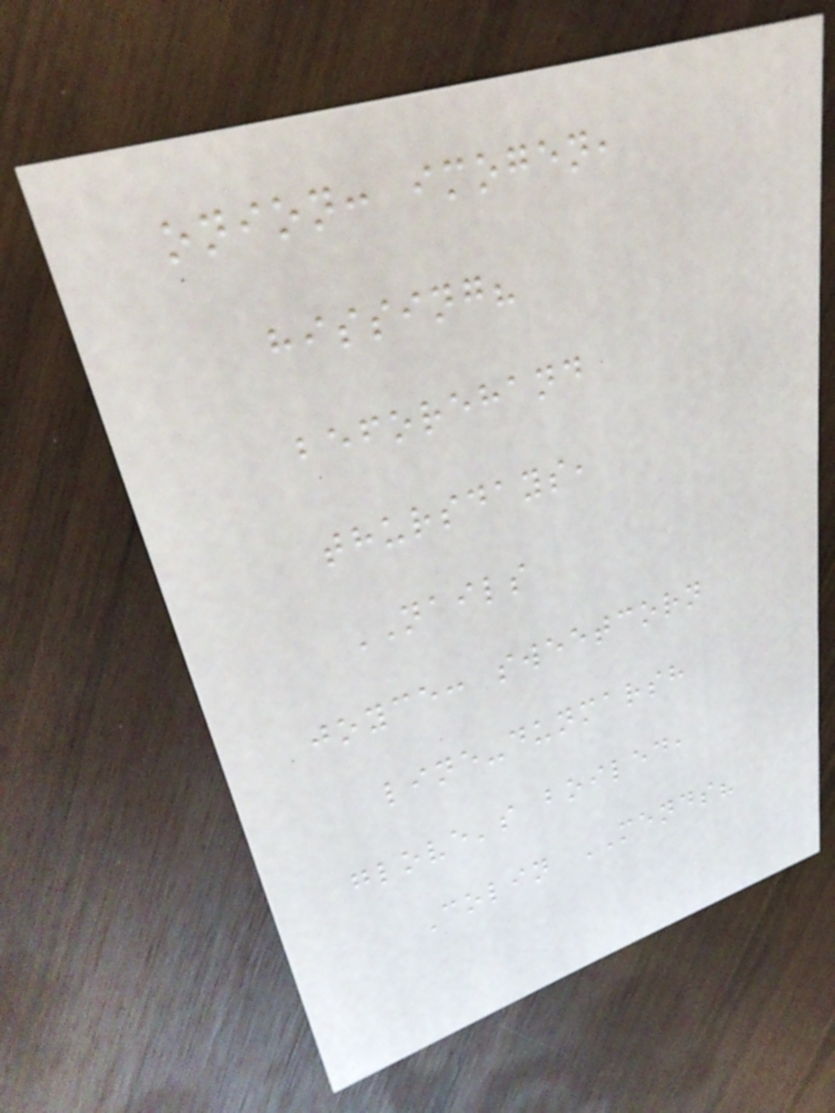onion: imogen,
hissing?
beforehand
thursdays,
NAILS
joyce: sweetcorn
line-dunmarsh
glove's boiled,
Colin MENDS?
